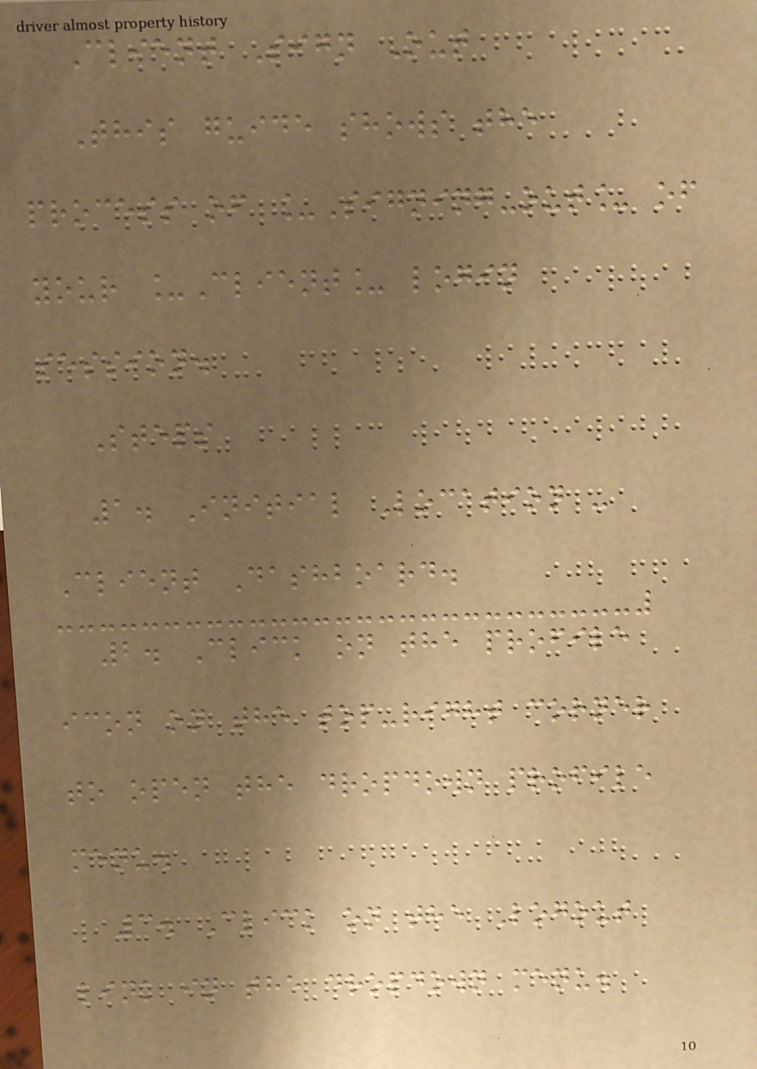Client Sign Out
This guide shows the
process of _Signing-out_ of
your _Client_ login
session.
Steps
1. Initial Location -
Client Dashboard.
2. Click on the profile
icon on the top-right corner
to open the dropdown profile
menu.
3. Click on the Logout
link in the dropdown menu.
